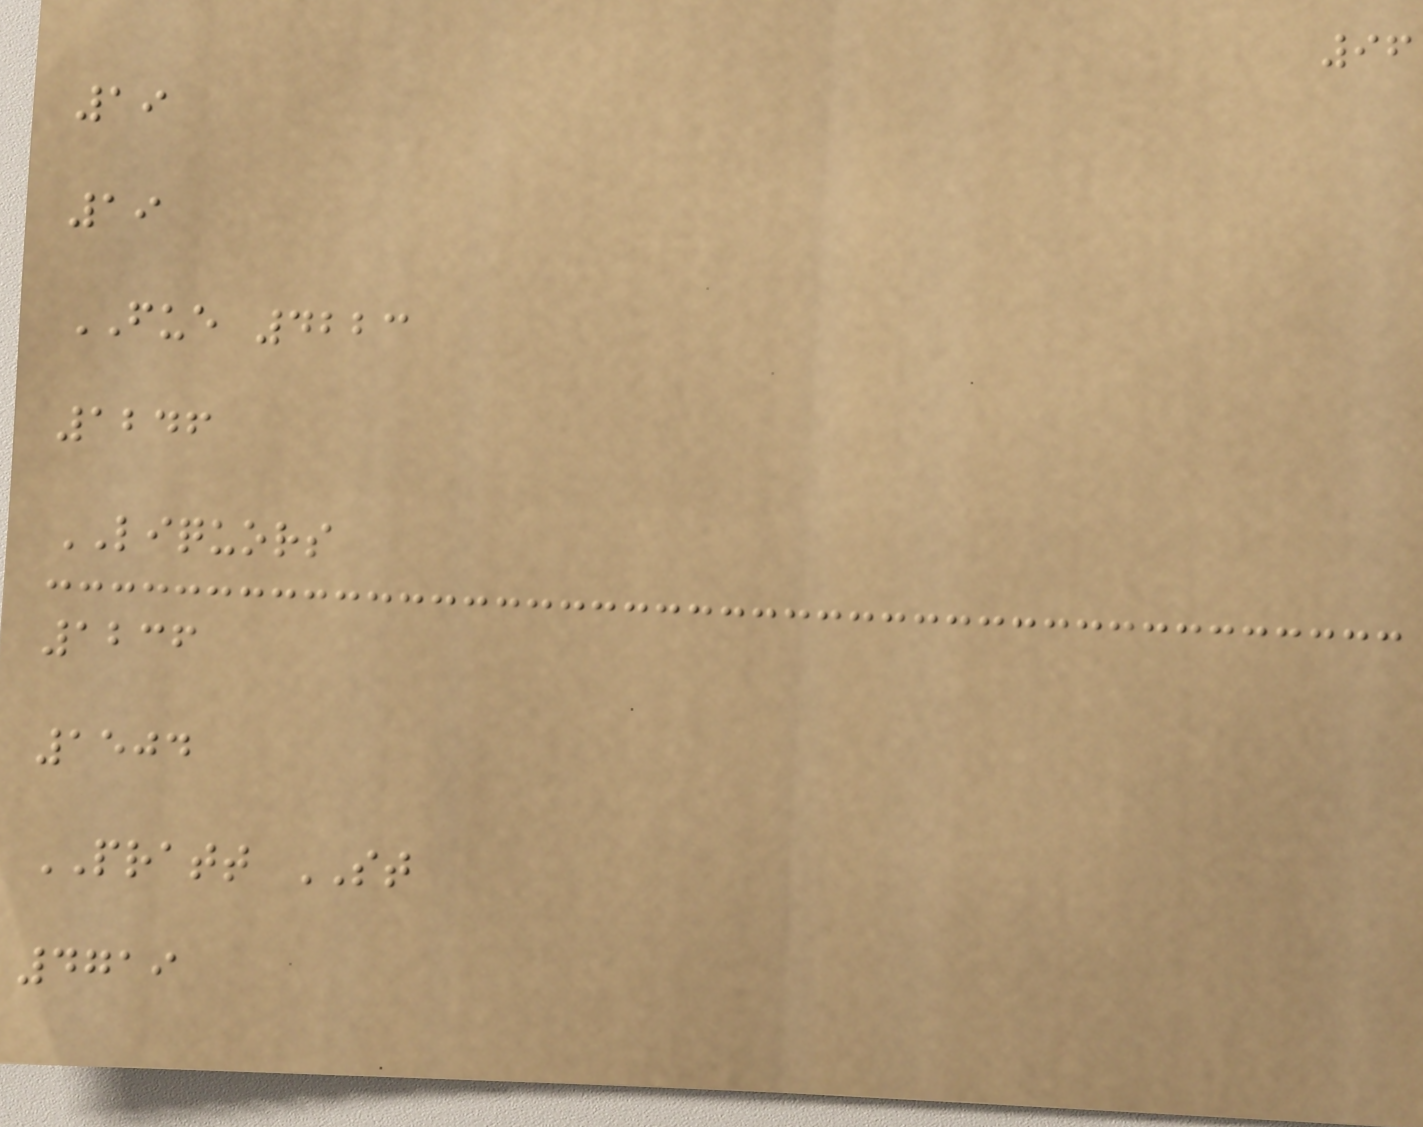96
19
19
FUE 4223
1246
LIQUORS
1236
1504
PRATT ST
4719
